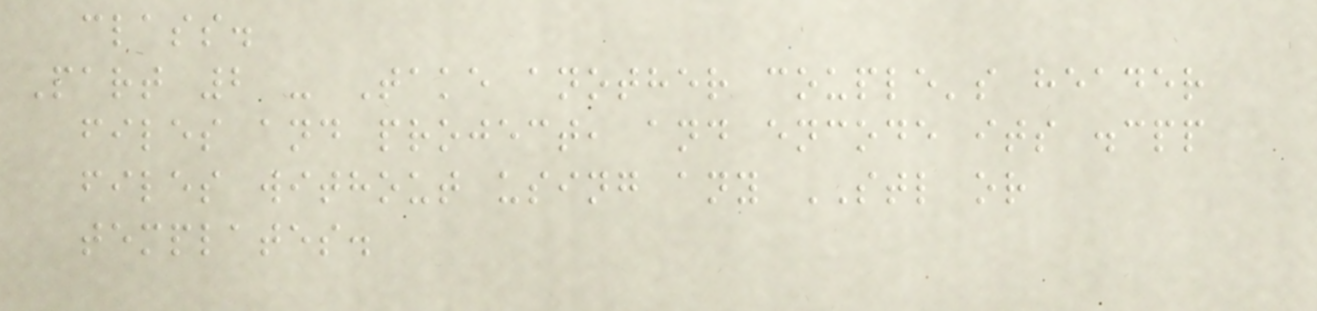class.
Part 2 - Take another couple's header
files and project, and encode its .cpp
files without using any STL or
templates.
